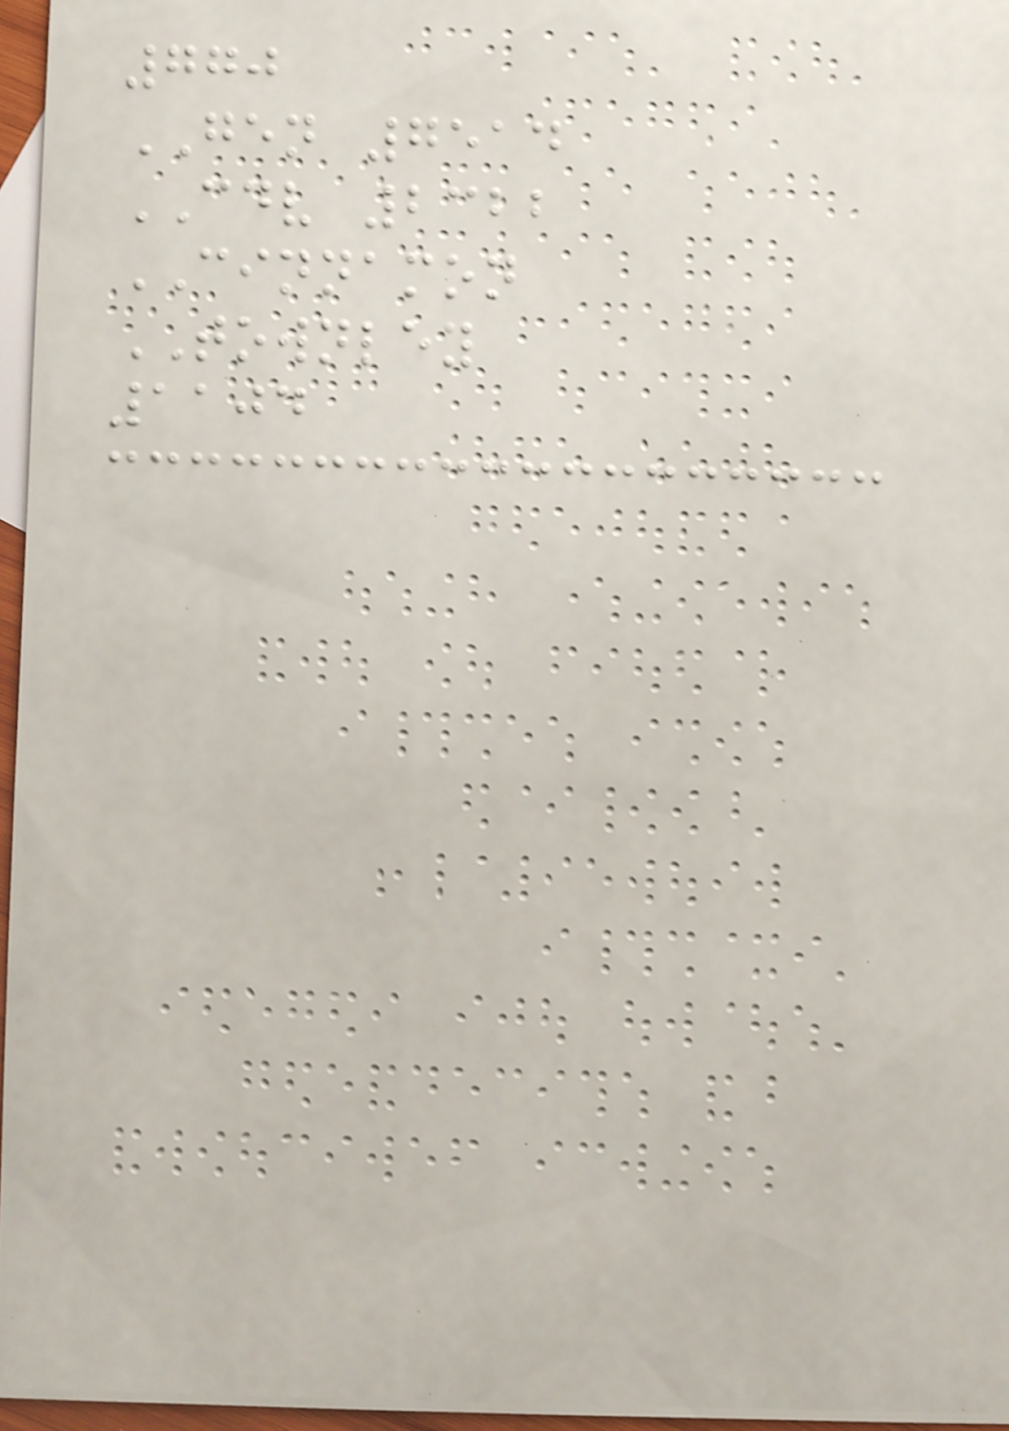770
GEN 7514
CDV 2322
CINNAMON
TOWNLEY
1104
